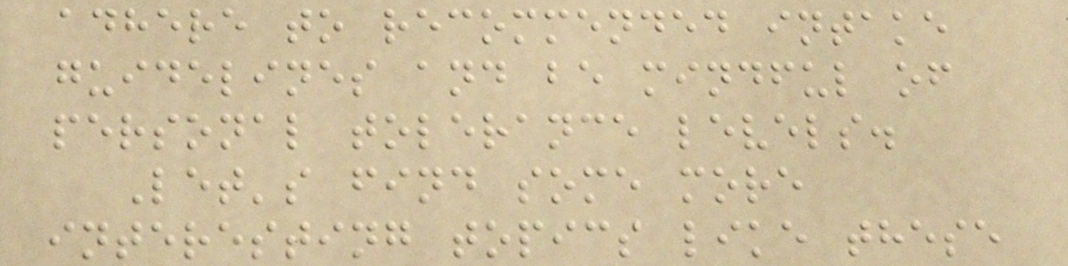adhere to recommended intake
guidelines and be mindful of
personal tolerance levels.
Let's find some more
interesting topics like these
